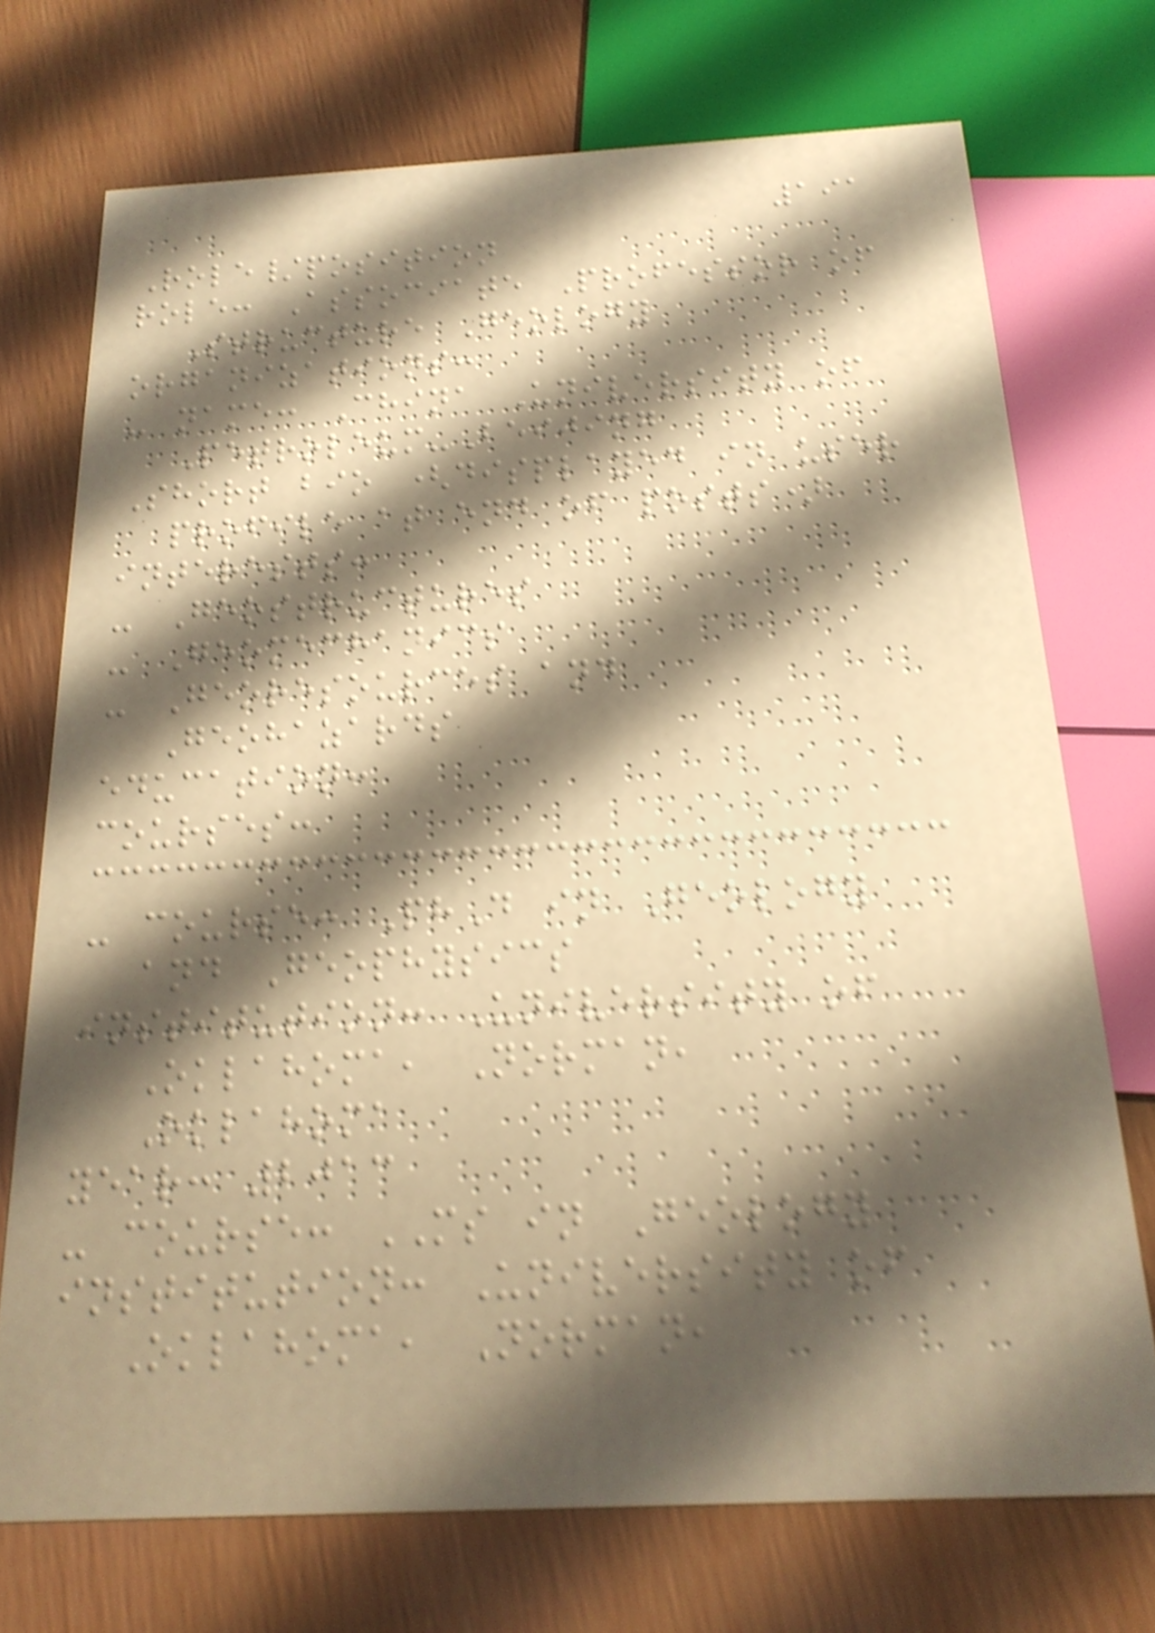191
Role/position
role: Associate Professor of
Structure Geology
organizations:
- name: China University of
Petroleum-Beijing
Short bio (displayed in user
profile at end of posts)
interests:
- Geostructures
- Geomechanics
- Georesources and
Geohazards
education:
courses:
- course: PhD in Geology
and Geophysics
institution: University of
Oklahoma, Norman,
Oklahoma
year: 2013
- course: MS in Geology
institution: University of
Oklahoma, Norman,
